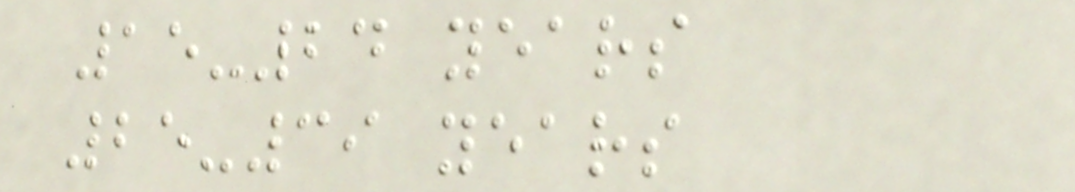15-24 years
25-39 years
